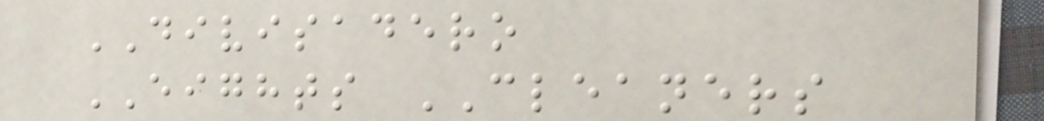DIVISADERO
EIGHTS CLEANERS
